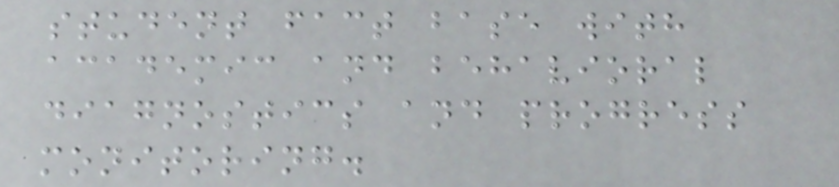student fact base with
academic and behavioral
diagnostics and progress
monitoring.
